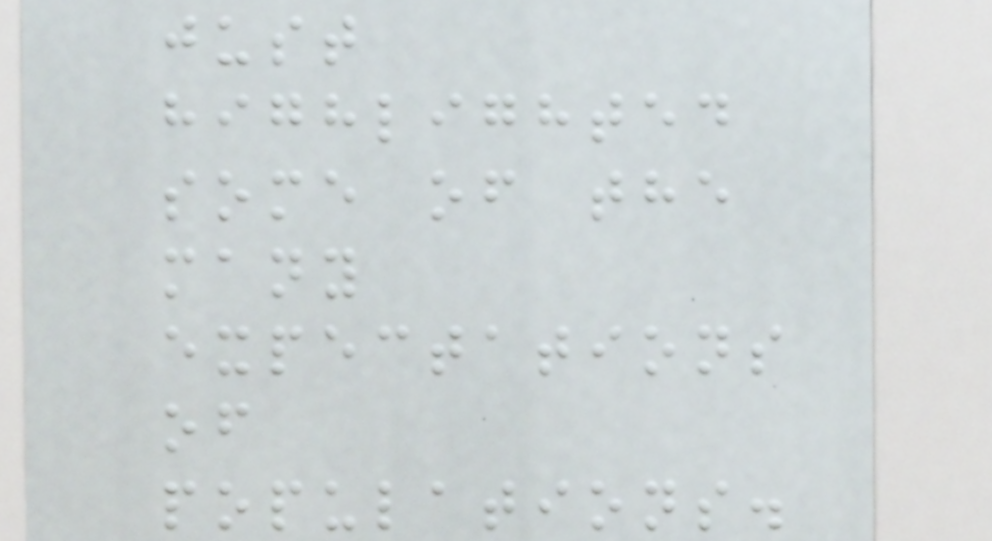just
highlighted
some of the
many
expectations
of
populations.
